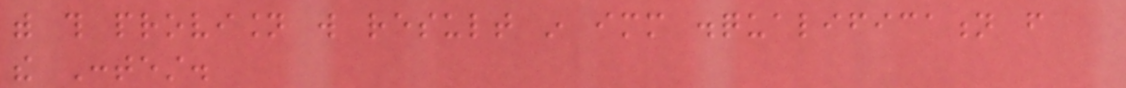with this provision will result in immediate disqualification from
the Contest.
